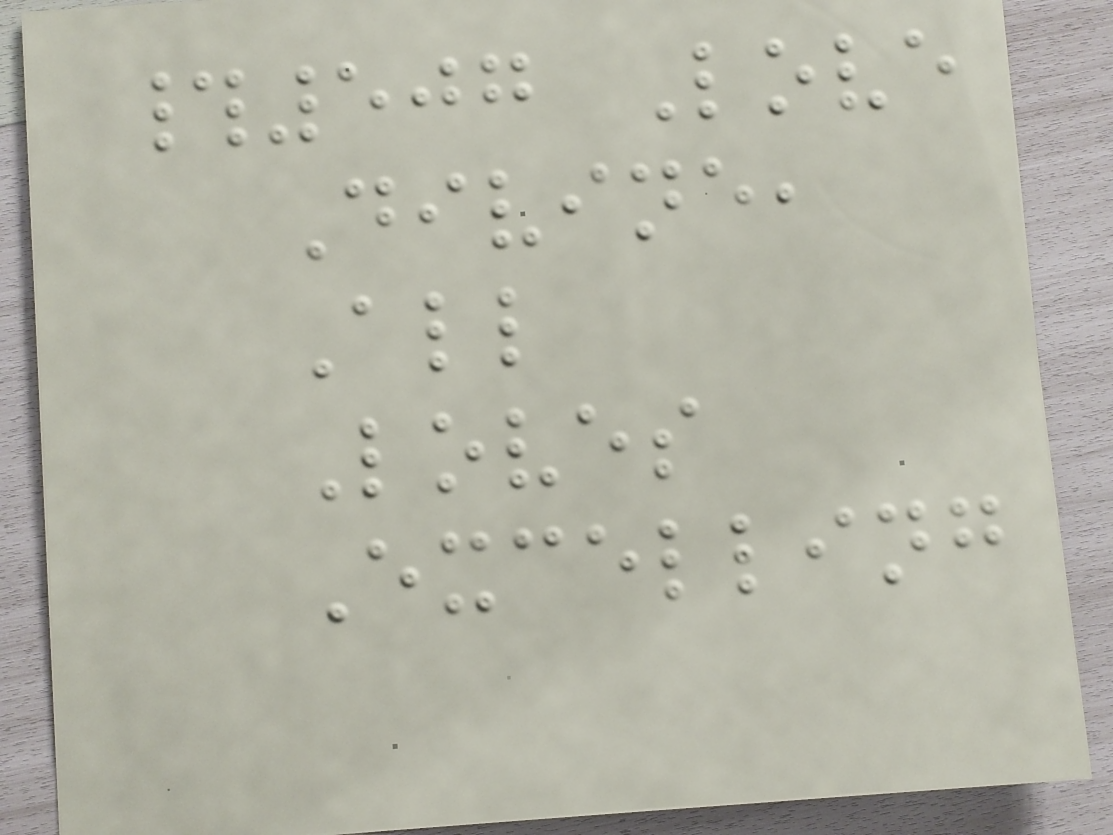#507 Love
Divine,
All
Loves
Excelling
